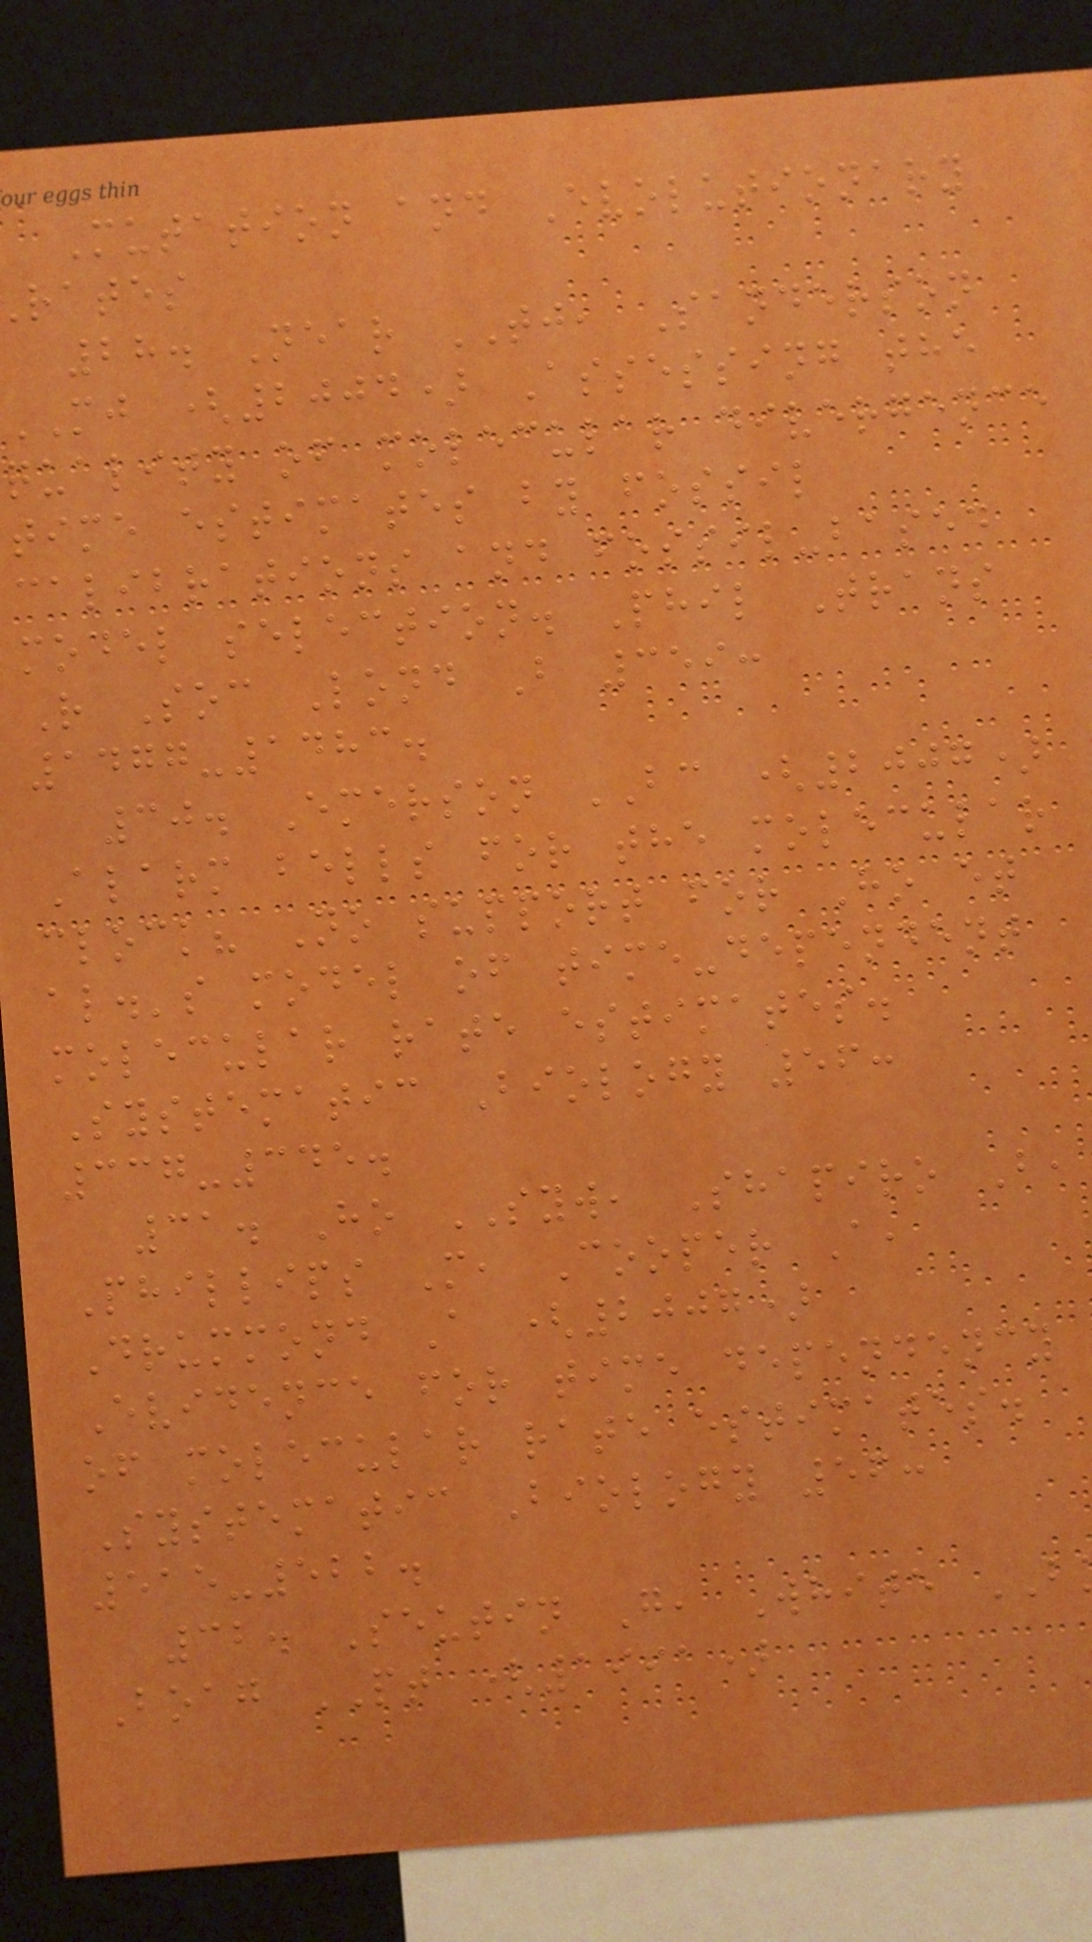Mutation and Evolutionary
rates
28. Near TJ, Sanderson
MJ (2004) Assessing the
quality of molecular divergence
time estimates by fossil
calibrations and fossil-based
model selection. Phil Trans
R Soc Lond B 359:
1477-1483.
30. Emerson BC (2007)
Alarm bells for the molecular
clock? No support for Ho et
al.'s model of time-dependent
molecular rate estimates.
Systematic Biology 56:
337-345.
31. Ho SYW, Shapiro B,
Phillips M, Cooper A,
Drummond A (2007)
Evidence for time dependency
of molecular rate estimates.
Systematic Biology 56:
515-522.
32. Seutin G, White
Boag PT (1991)
